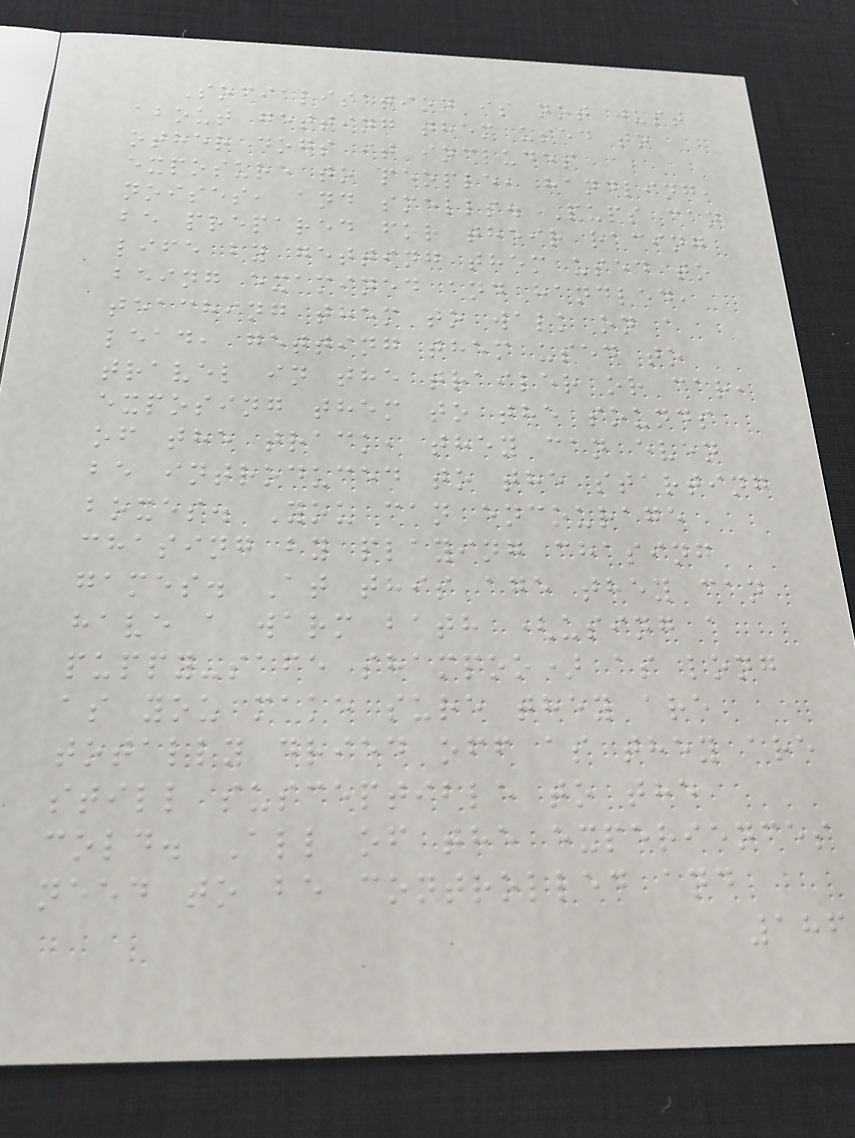Socialisation is not just
about getting them used to
other dogs it includes
exposure to people, handling,
noises, and smells. Pups can
be prepared for their racing
life by getting them used to
being examined and handled,
teaching them to walk on a
lead, getting them used to
travel in the trailer or car,
exposing them to the sounds
of the track, they can even
be introduced to the starting
boxes. You can encourage
chasing by playing chasing
games. At this age they can
have a warm bath (using a
puppy-safe shampoo) as long
as you make sure they are
totally dried off as they are
still susceptible to the
cold. All of the experiences
need to be controlled and
186
